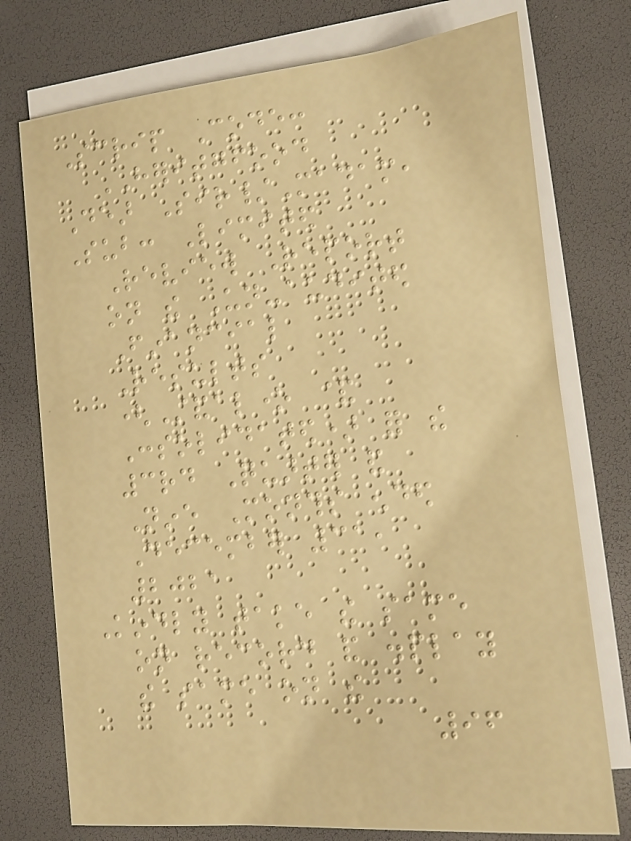Scrip Code:
HERITGFOOD
Dear Sir/Madam,
Sub: Limited
Review Report
on the Un-audited
Financial
Results
(Standalone &
Consolidated) for the
3rd Quarter and
Nine Months ended
December 31,
2021
Kindly take the same
on record and display
the same on the
96
